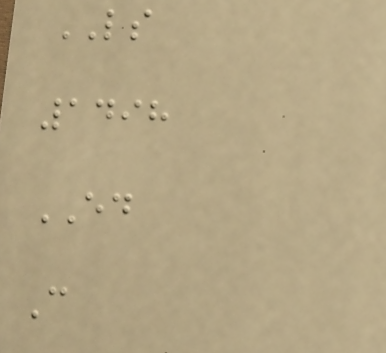LS
1498
ED
C
